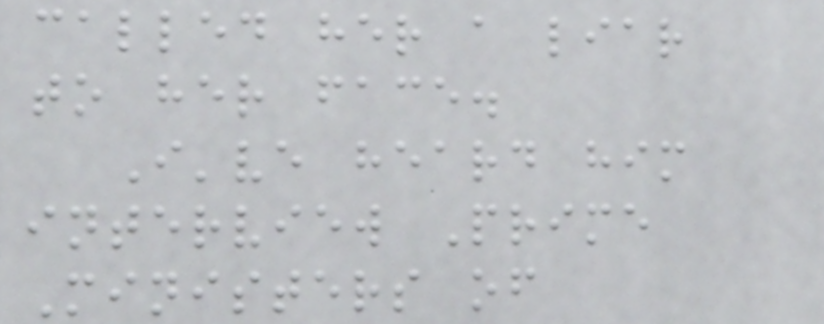called her a liar
to her face.
I've heard him
interview Prime
Ministers of
